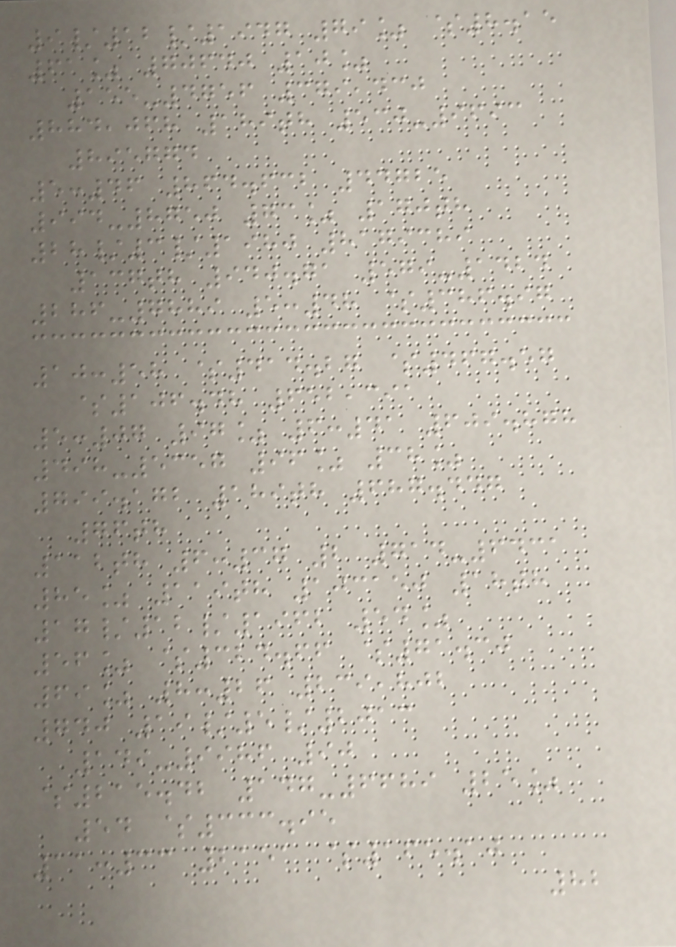9/12/1947 79% $8.15
61% 70640 10%
155-4756 379,430
884,068 189th 530-9693
895774
5:46 864.632 44725
994-8750 73% 170th
28/3/1980 8179389
137th 940.71 579-1424
286-7889 5:48 $386.97
10:58 $414.27 $467.57
$106.48 652,391
5:07 97% 6:41 609.878
498-5357 96% 38%
799.172 189th 687.447
76th
112th 6:37 2 714-6431
85% 119th 103150 18th
17/12/1962 54%
56% $324.66 $71.30
69% 8:26 239,802
740 19/5/2013
149-9986 90
$215.42 147-6689 25%
54 $333.95
11:33 2151 $165.10
82
